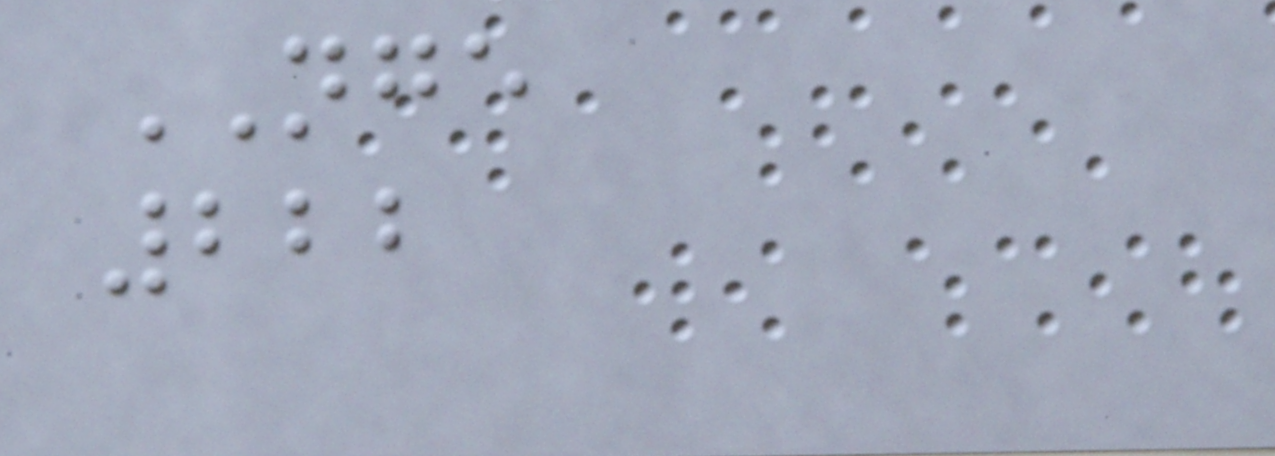NGE
222
